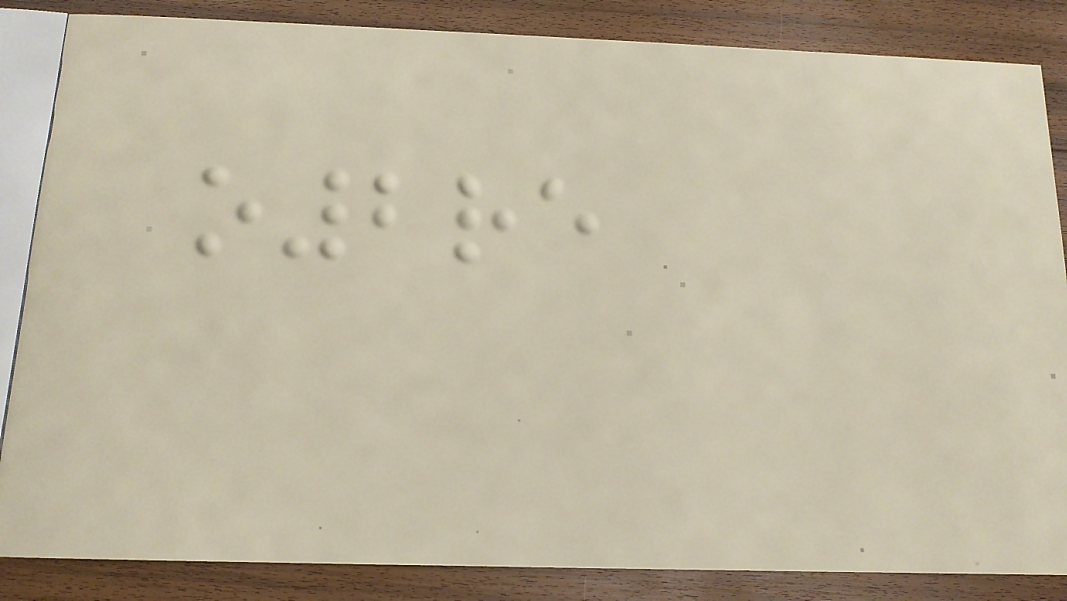o2re
